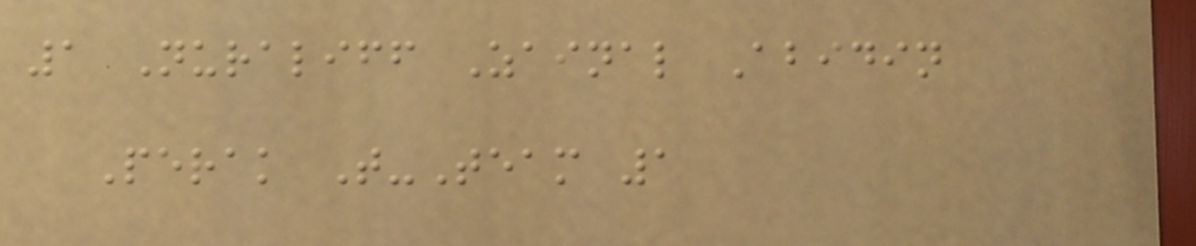1 Nuraliff Zainal Abidin
Perak T-Team 1
